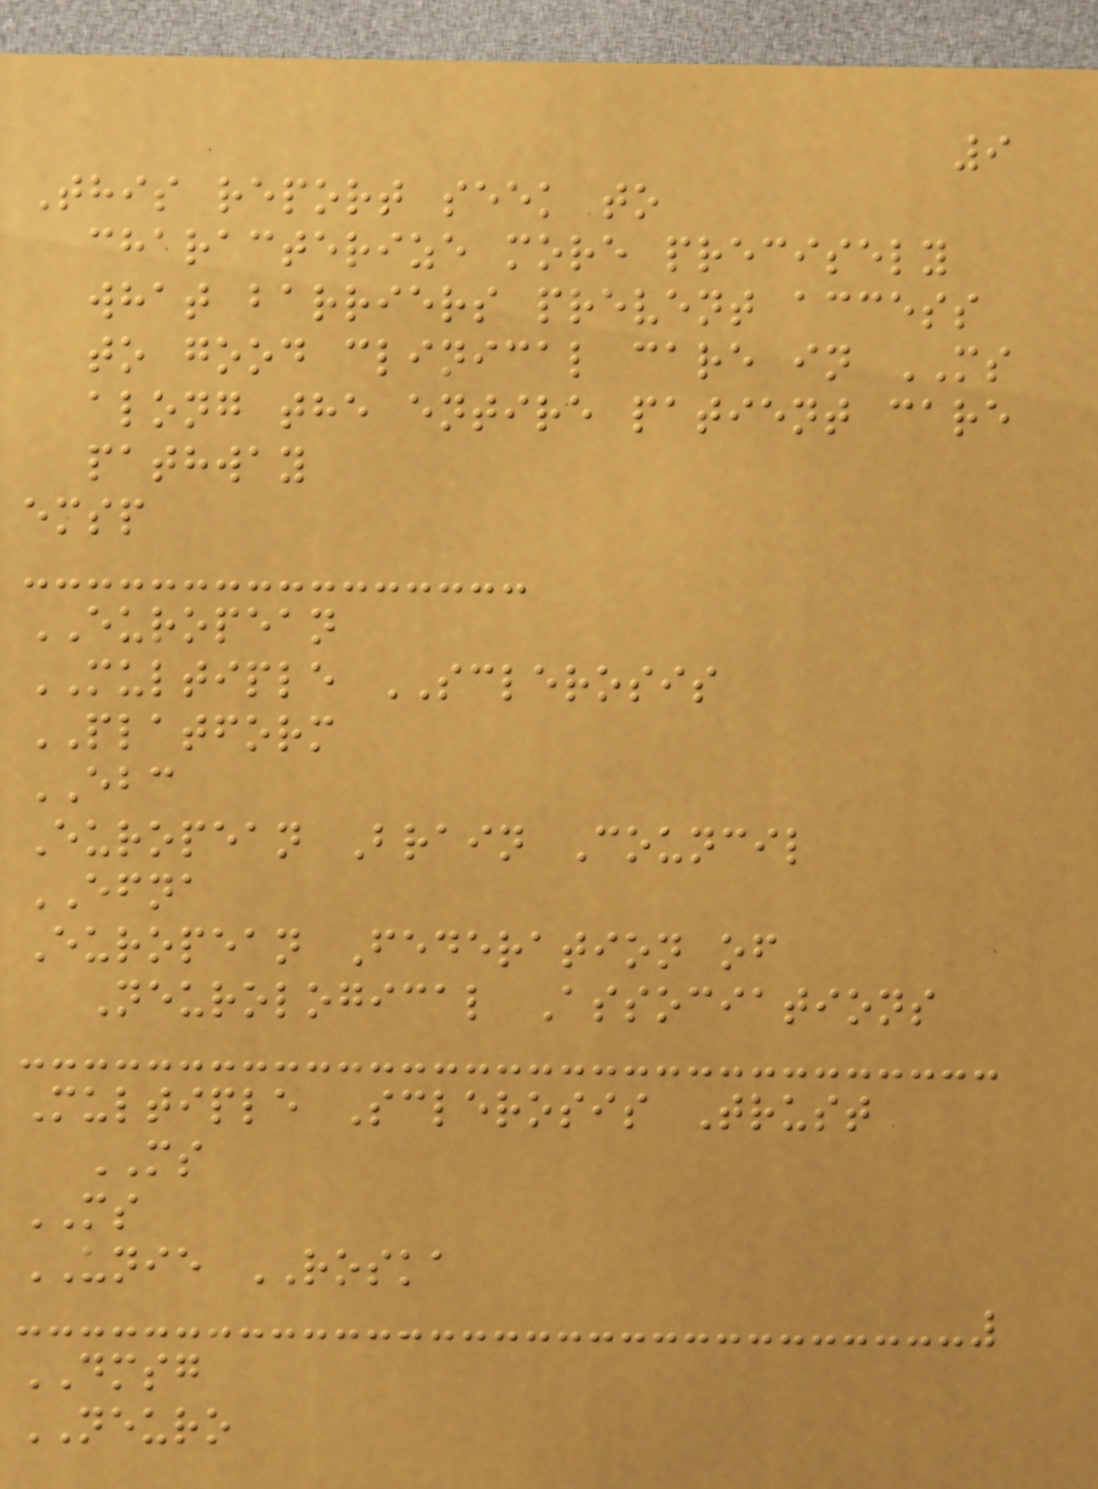9
This report seek to
characterize more precisely
what barriers prevent access
to good clinical care in MS
along the entire patient care
pathway
emsp
EUROPEAN
MULTIPLE SCLEROSIS
PLATFORM
EBC
European Brain Council
EFNA
European Federation of
Neurological Associations
Multiple Sclerosis Trust
MS
MS
UNIE ROSKA
DMSG
NEURO
